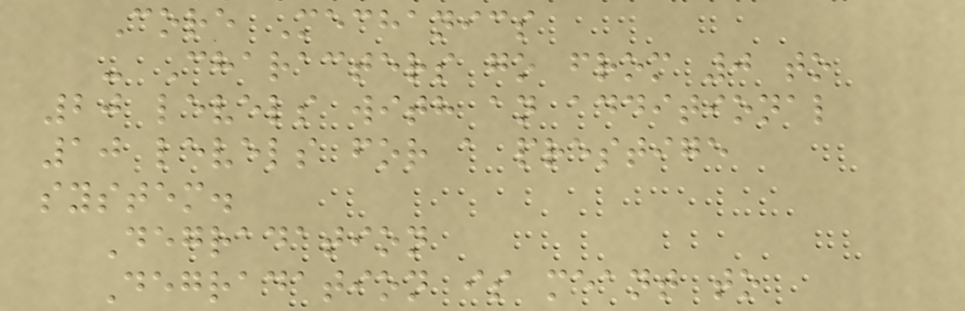Core Mechanics
- Characters go from 0 to
20 levels with an additional
10 levels for a prestige
system.
Degradation
Degradation is meant to
